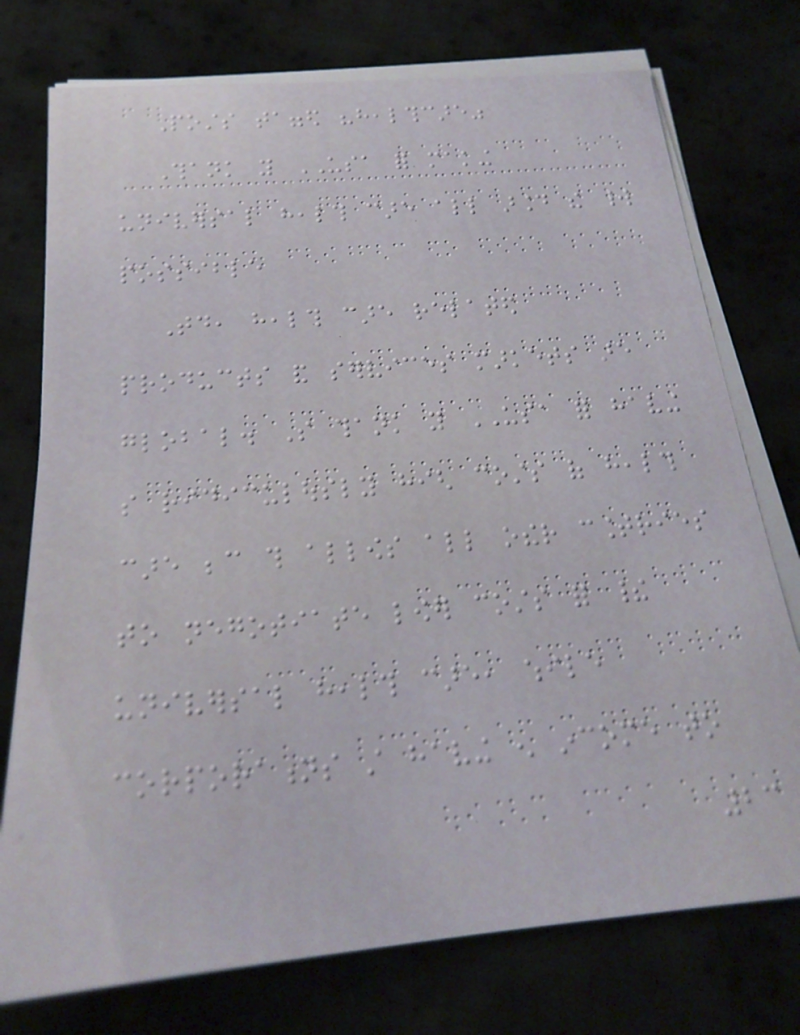Posts tagged "healthcare"
Thank you USA for making
universal health care all around the world
possible
Today, health care related
products and services markets are
global. So thank you USA for having
so ridiculously high costs of health
care because this allows all other countries
to negotiate lower costs for their
universal health care, while
corporations still having enough income to
23
